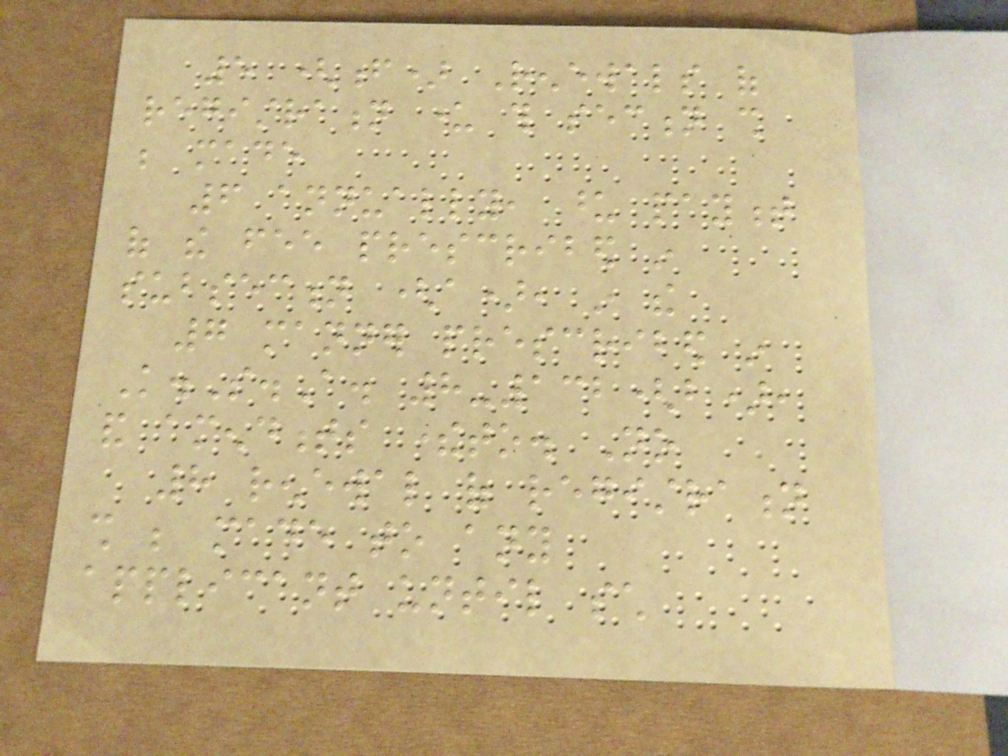5 (f) Renewals of
registration under this section shall
be made
6 annually, upon payment
of the fee prescribed in
subsection (a), in the
7 manner prescribed in
K.S.A. 8-132(b),
and amendments thereto. No
8 renewal of registration
shall be made to any
applicant until such
